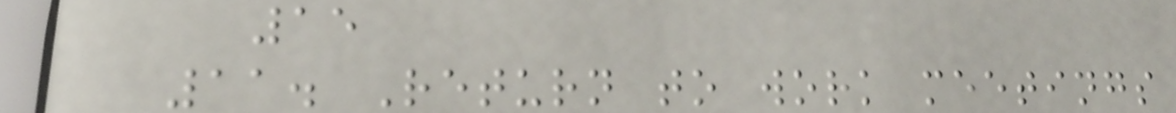15
11. Return to work meetings
